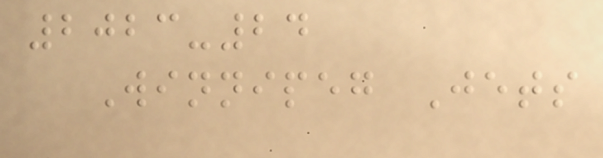2023-24
Winnipeg Jets
